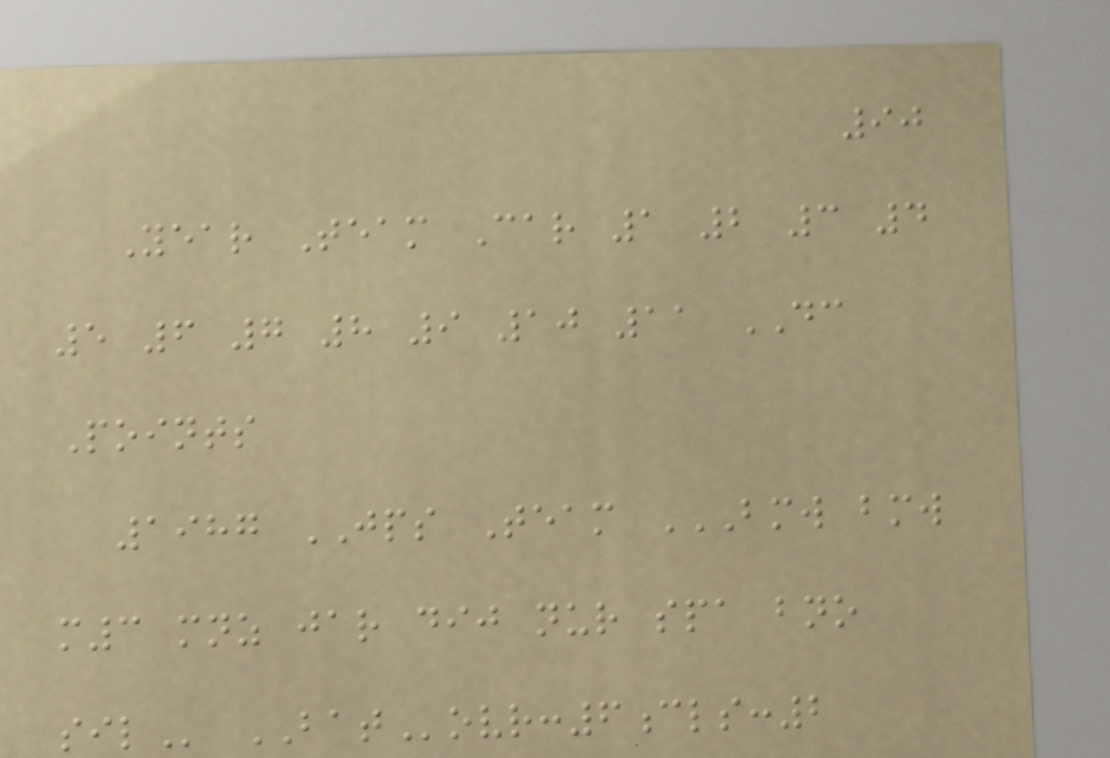90
Year Team Car 1 2 3 4
5 6 7 8 9 10 11 DC
Points
1987 JPS Team BMW BMW
M3 MNZ JAR DIJ NUR SPA BNO
SIL BATovr:6cls:2
